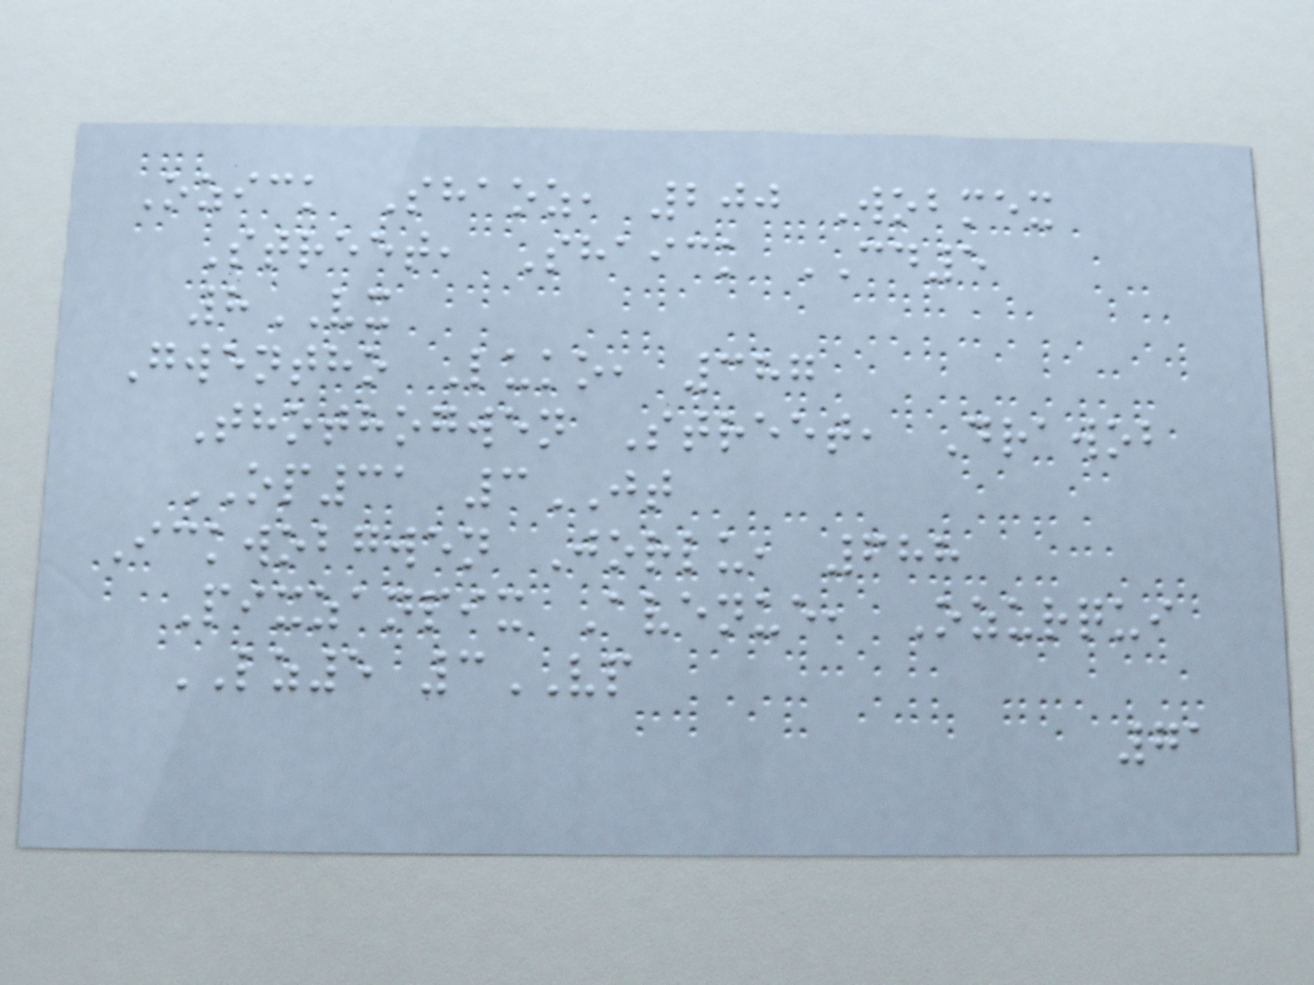Ozick Shaoz, 200 Wobmex
Street, Shaick CD5
8VX
Gwentho Luko, 387
Thothogwen Street, Drawob
OP31 3JT
Ickwobgwen Jorlu, 688
Pixzanpix Avenue, Ozurqui
LZ5 3VP
71
